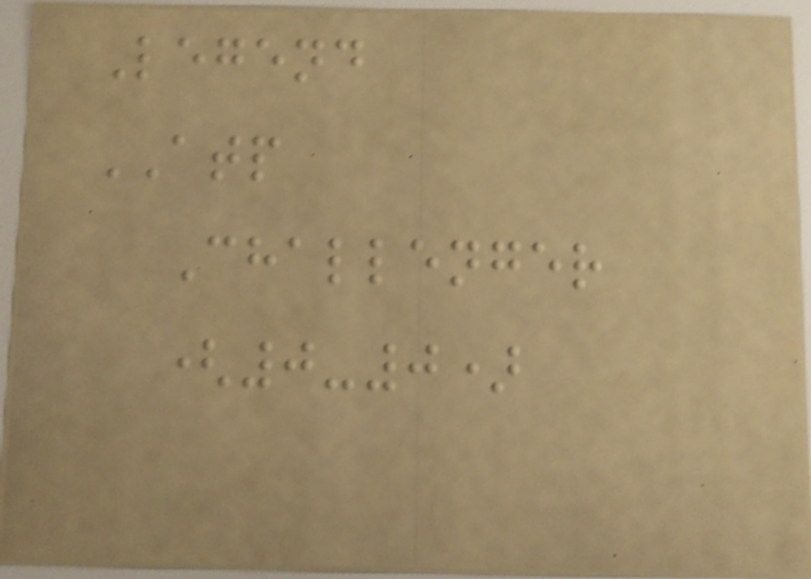Legend
ATP
Challenger
(0-0)
